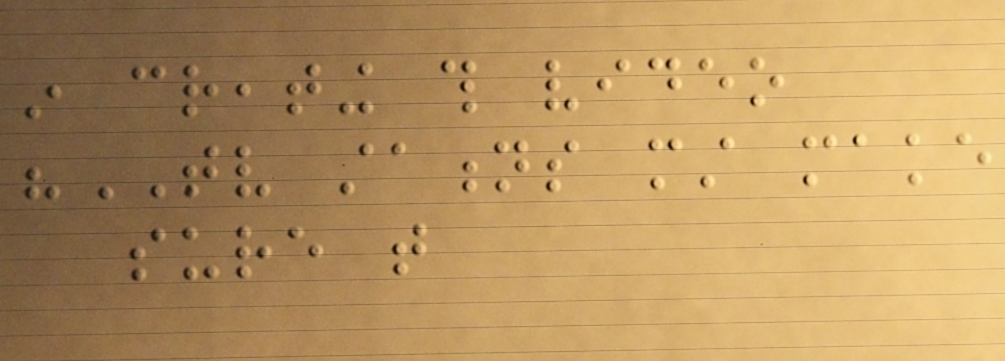in creating this video
"TV stations must make
sure that
